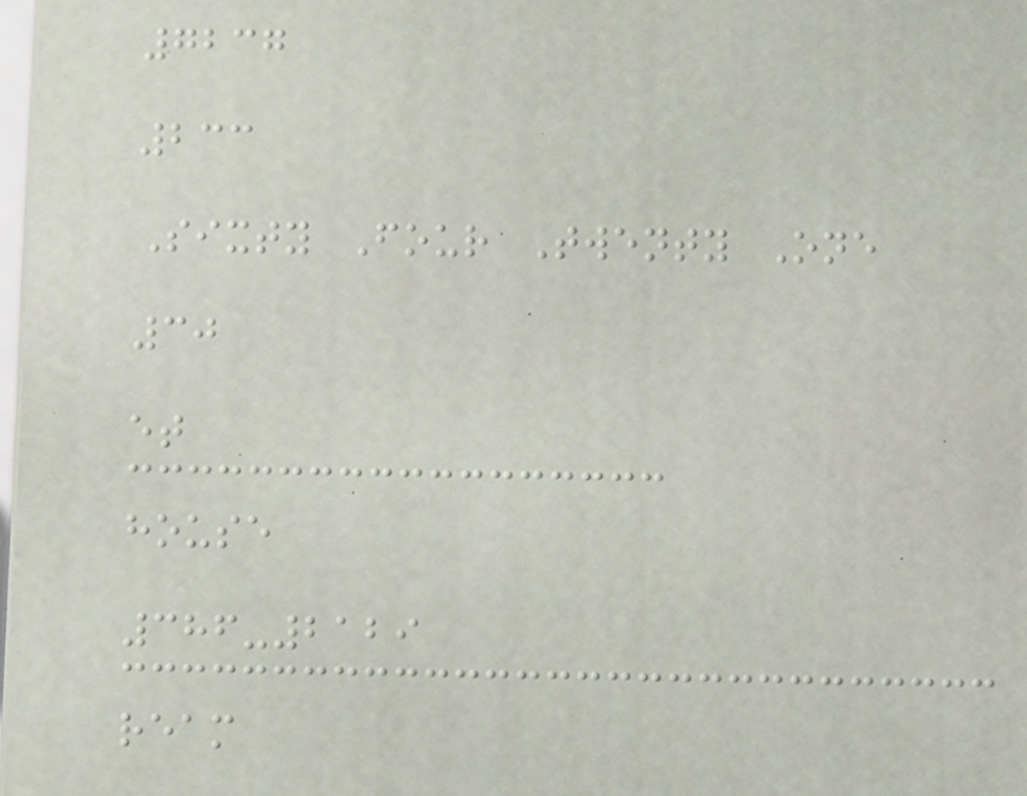7237
233
Sixty Four Twenty One
30
et
house
386-2129
ream
